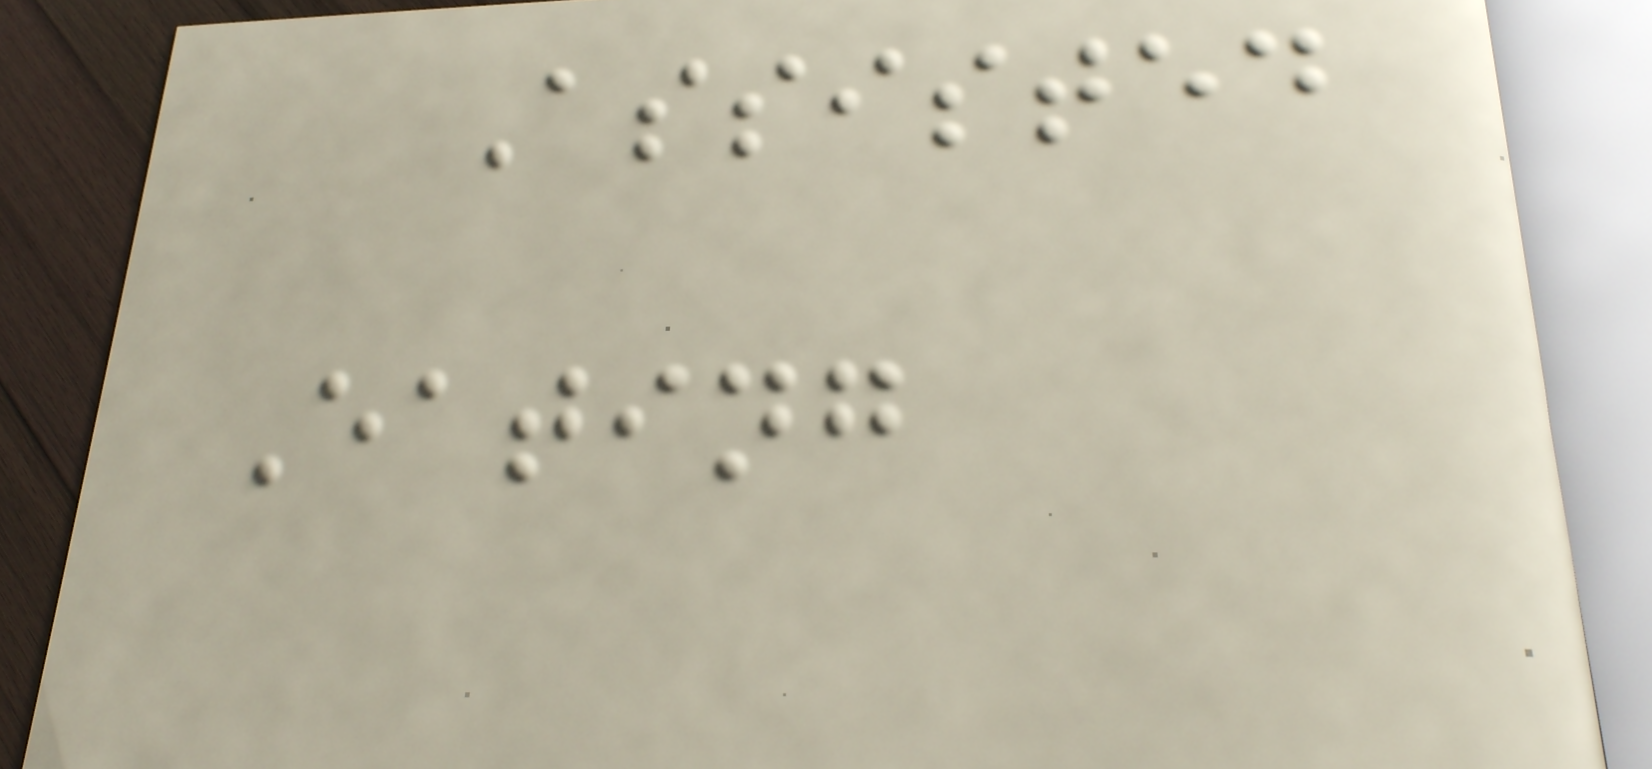Assisted
Eating
